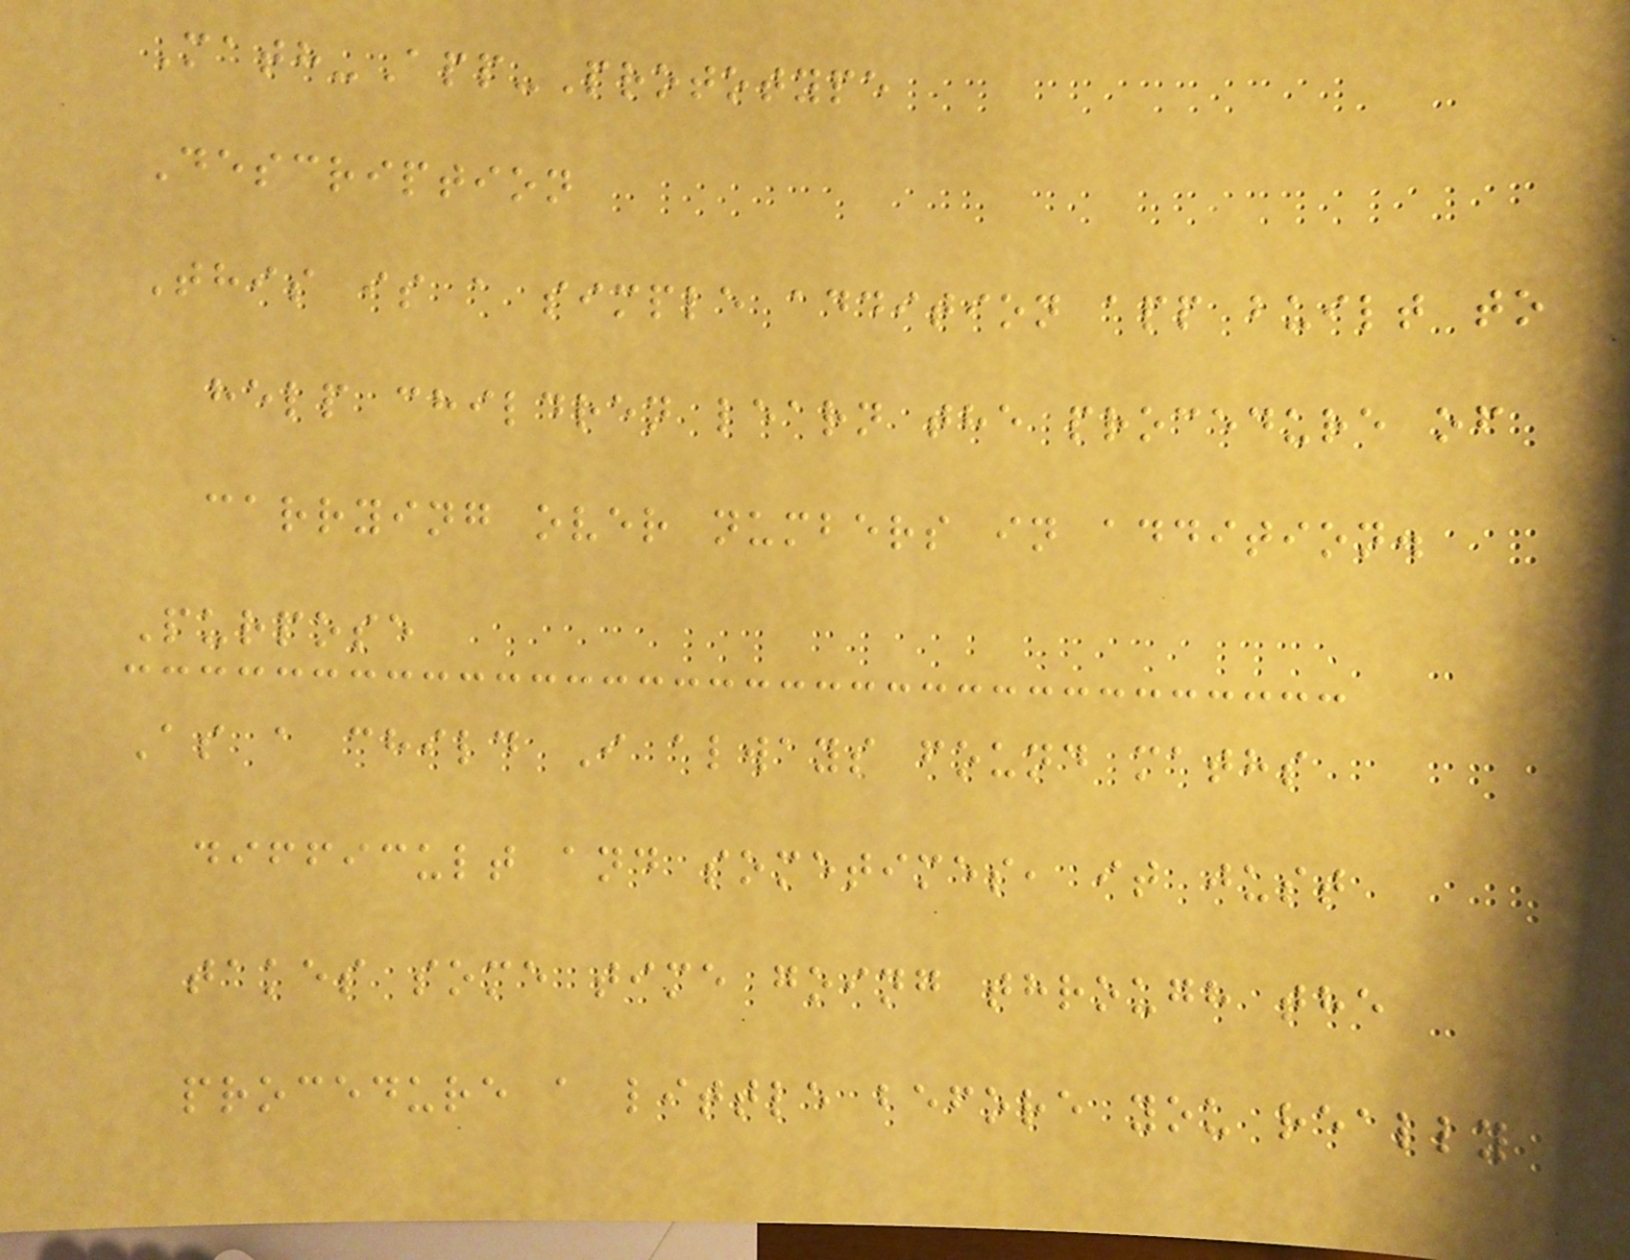Math-App-Prototype
Description
This is a simple addition app built to
help children learn the procedure of
carrying over numbers in addition.
Purpose
As a child I always found maths
difficult and sometimes, it just
takes some time going through the
procedure a little before you really
